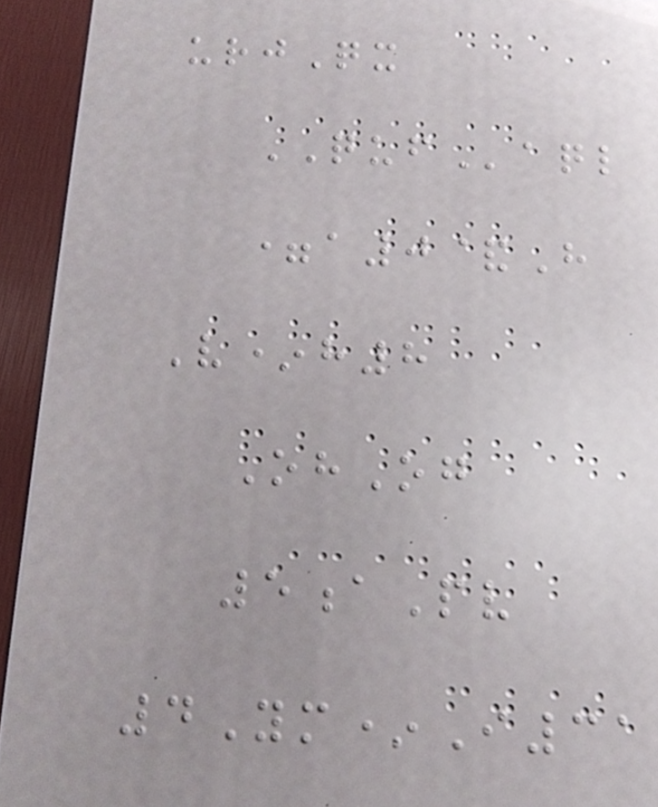urjQx
QUFaql
=a0&H
V*h8
OhOg
5aPv
4Ym*I31
